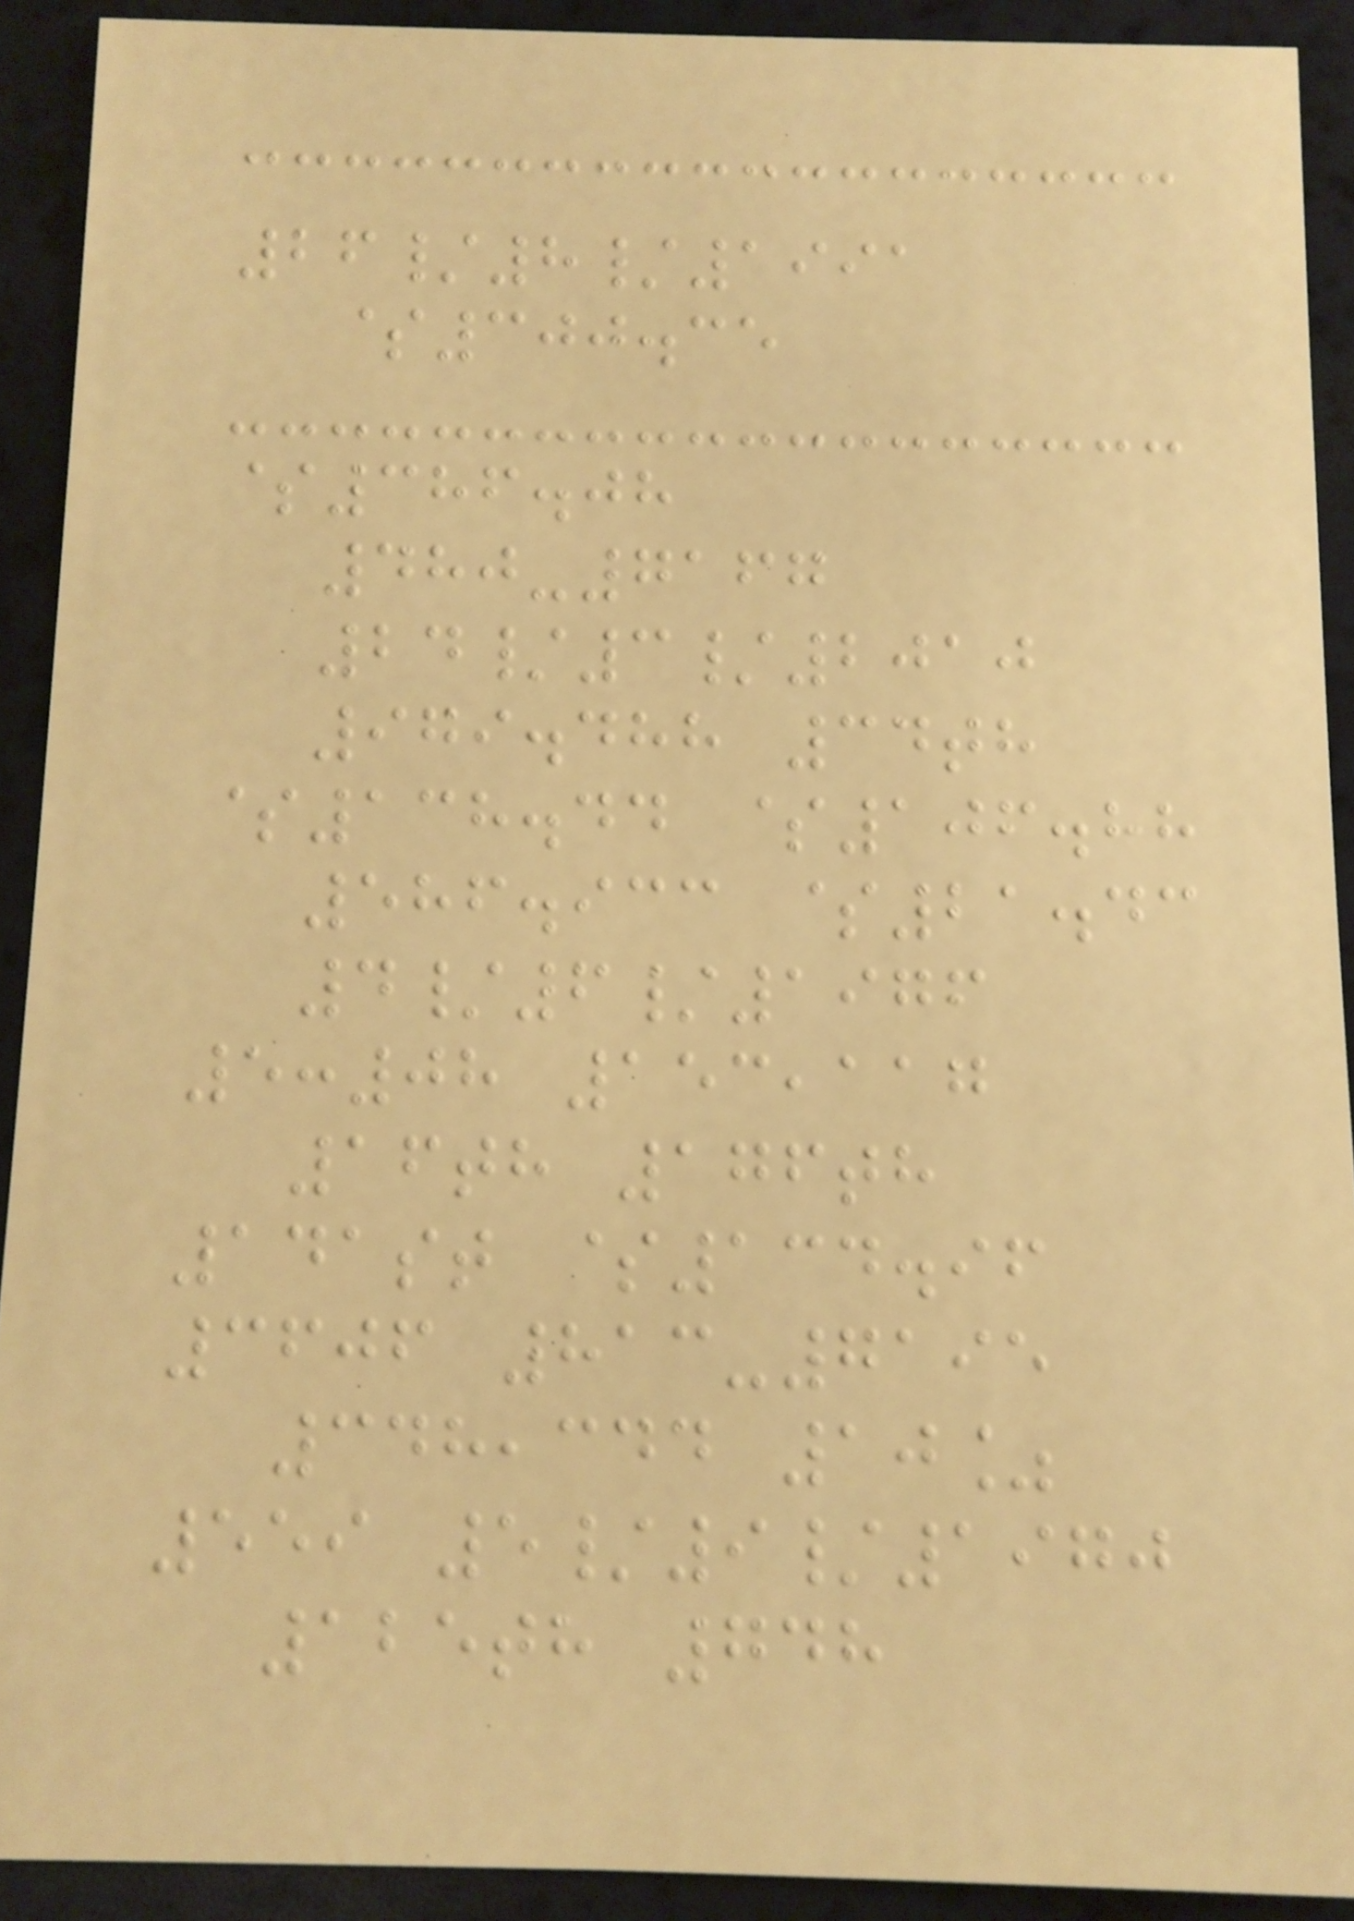26/8/1991
$300.35
$386.08
480-7167
24/3/2010
979.488 34th
$138.44 $106.88
586.933 $21.43
4/6/1976
5:08 153,117
16th 176th
141st $134.96
3606 813-7195
348,344 10%
559 5/9/1970
125th 748
